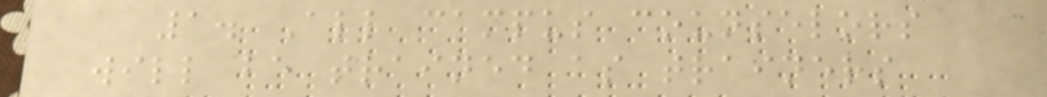1. All campus counselors
will be trained as trainers
